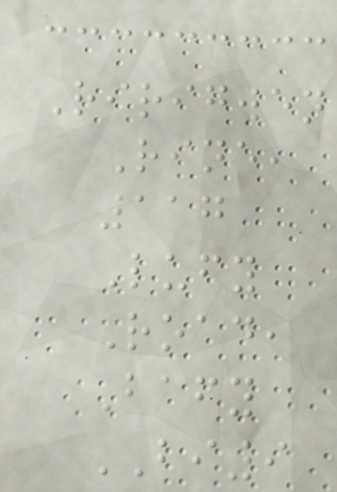Ririgwen
Rine,
117
Lufy
Road,
Bafy
BI9
